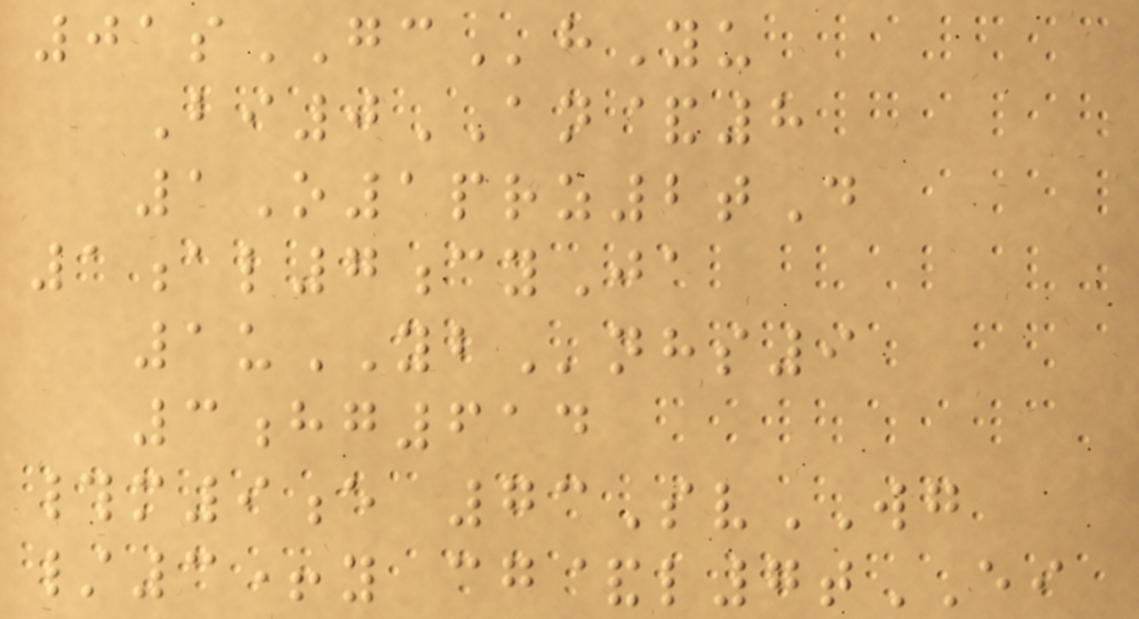01sGChYu
Bi0AN&8
1O1prz2tD
1al7cyJa
1uYBnhs9
3hg614
#m9e 73SvWG
/3+y cg&l7tEI
